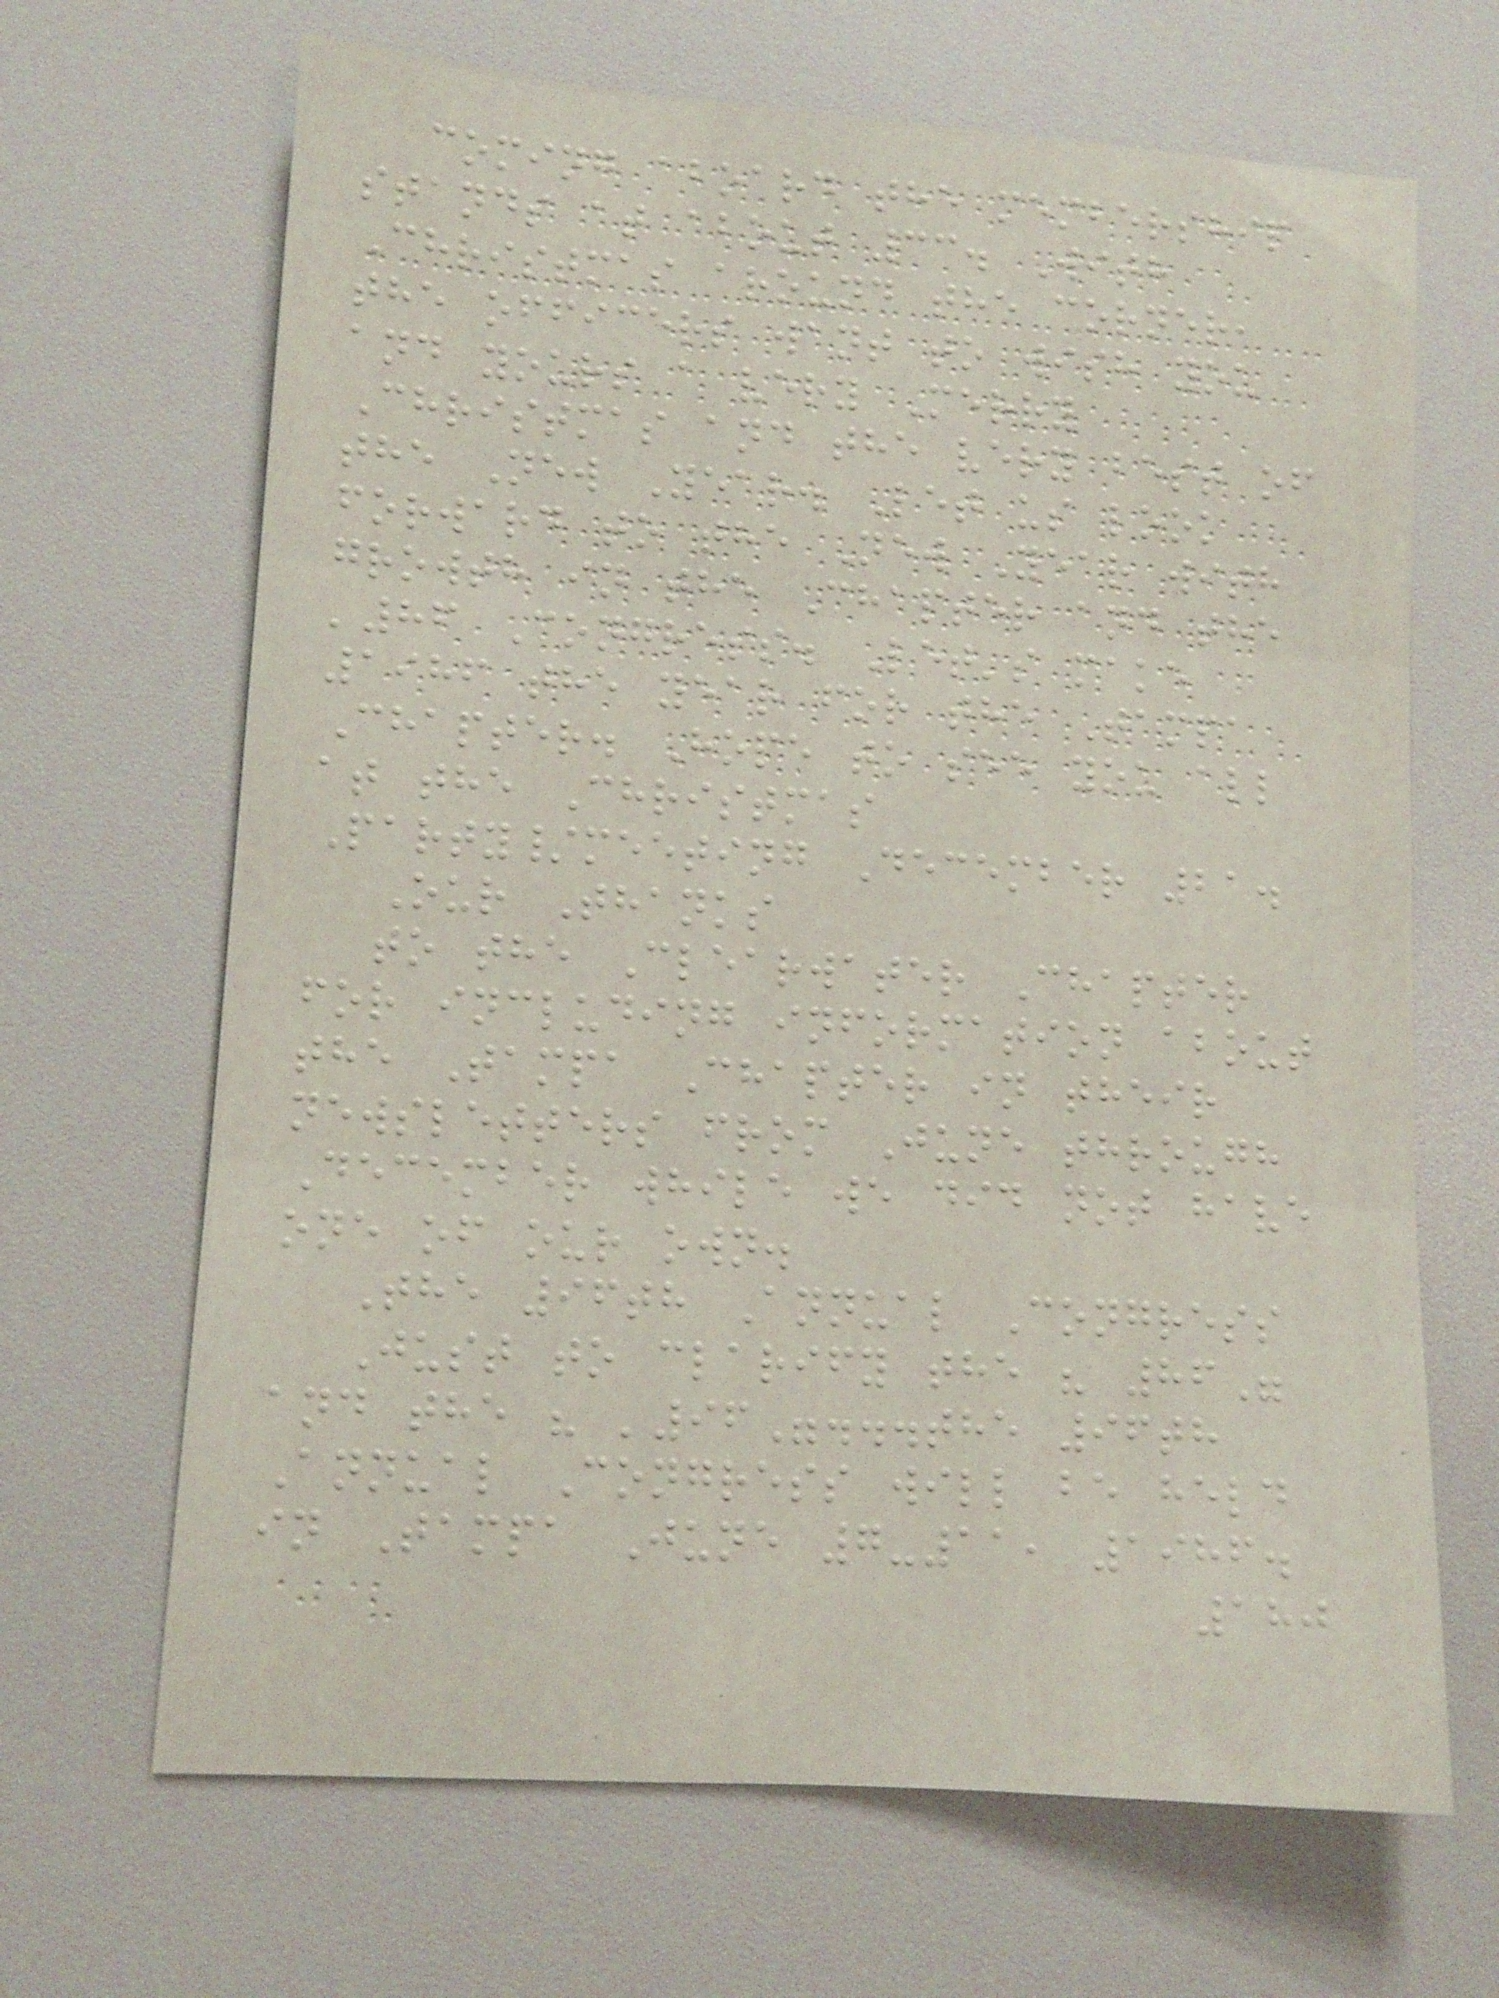coming aboard the membership
stands at about 33. With
Christmas around the corner,
the officers want to wish you
and yours a very Merry
Christmas and the very best of
the New Year. Let us look
forward to the New Year with
growth in the Chapter and the
'86 Congress. Let's make
1986 the year for the Tampa
Chapter. Hope to see you all
at the Christmas
Party/meeting December 21.
Our Thanks
to the Clearwater Chapter
for including information about
the Tampa Chapter in their
newsletters from June through
December while we did not have
one of our own.
The 96th Annual Congress
Just to clarify the " 86"
and the " '96"...the 96th
Annual Congress will be held
in Tampa June 7-11, 1986.
180
